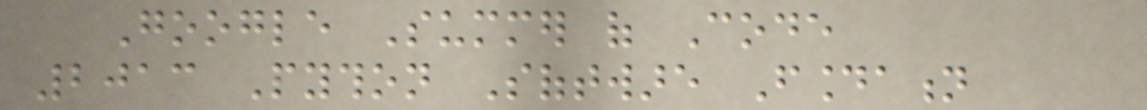Google Summer of Code
2013 Python Software Foundation
